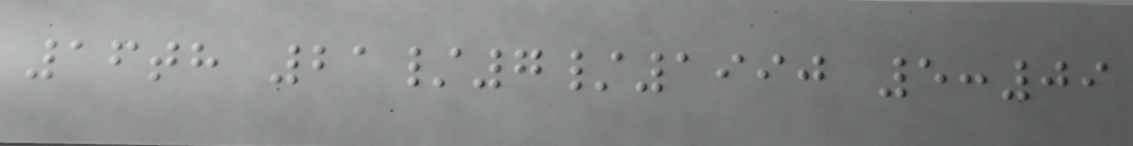16th 21/7/1990 5:09
